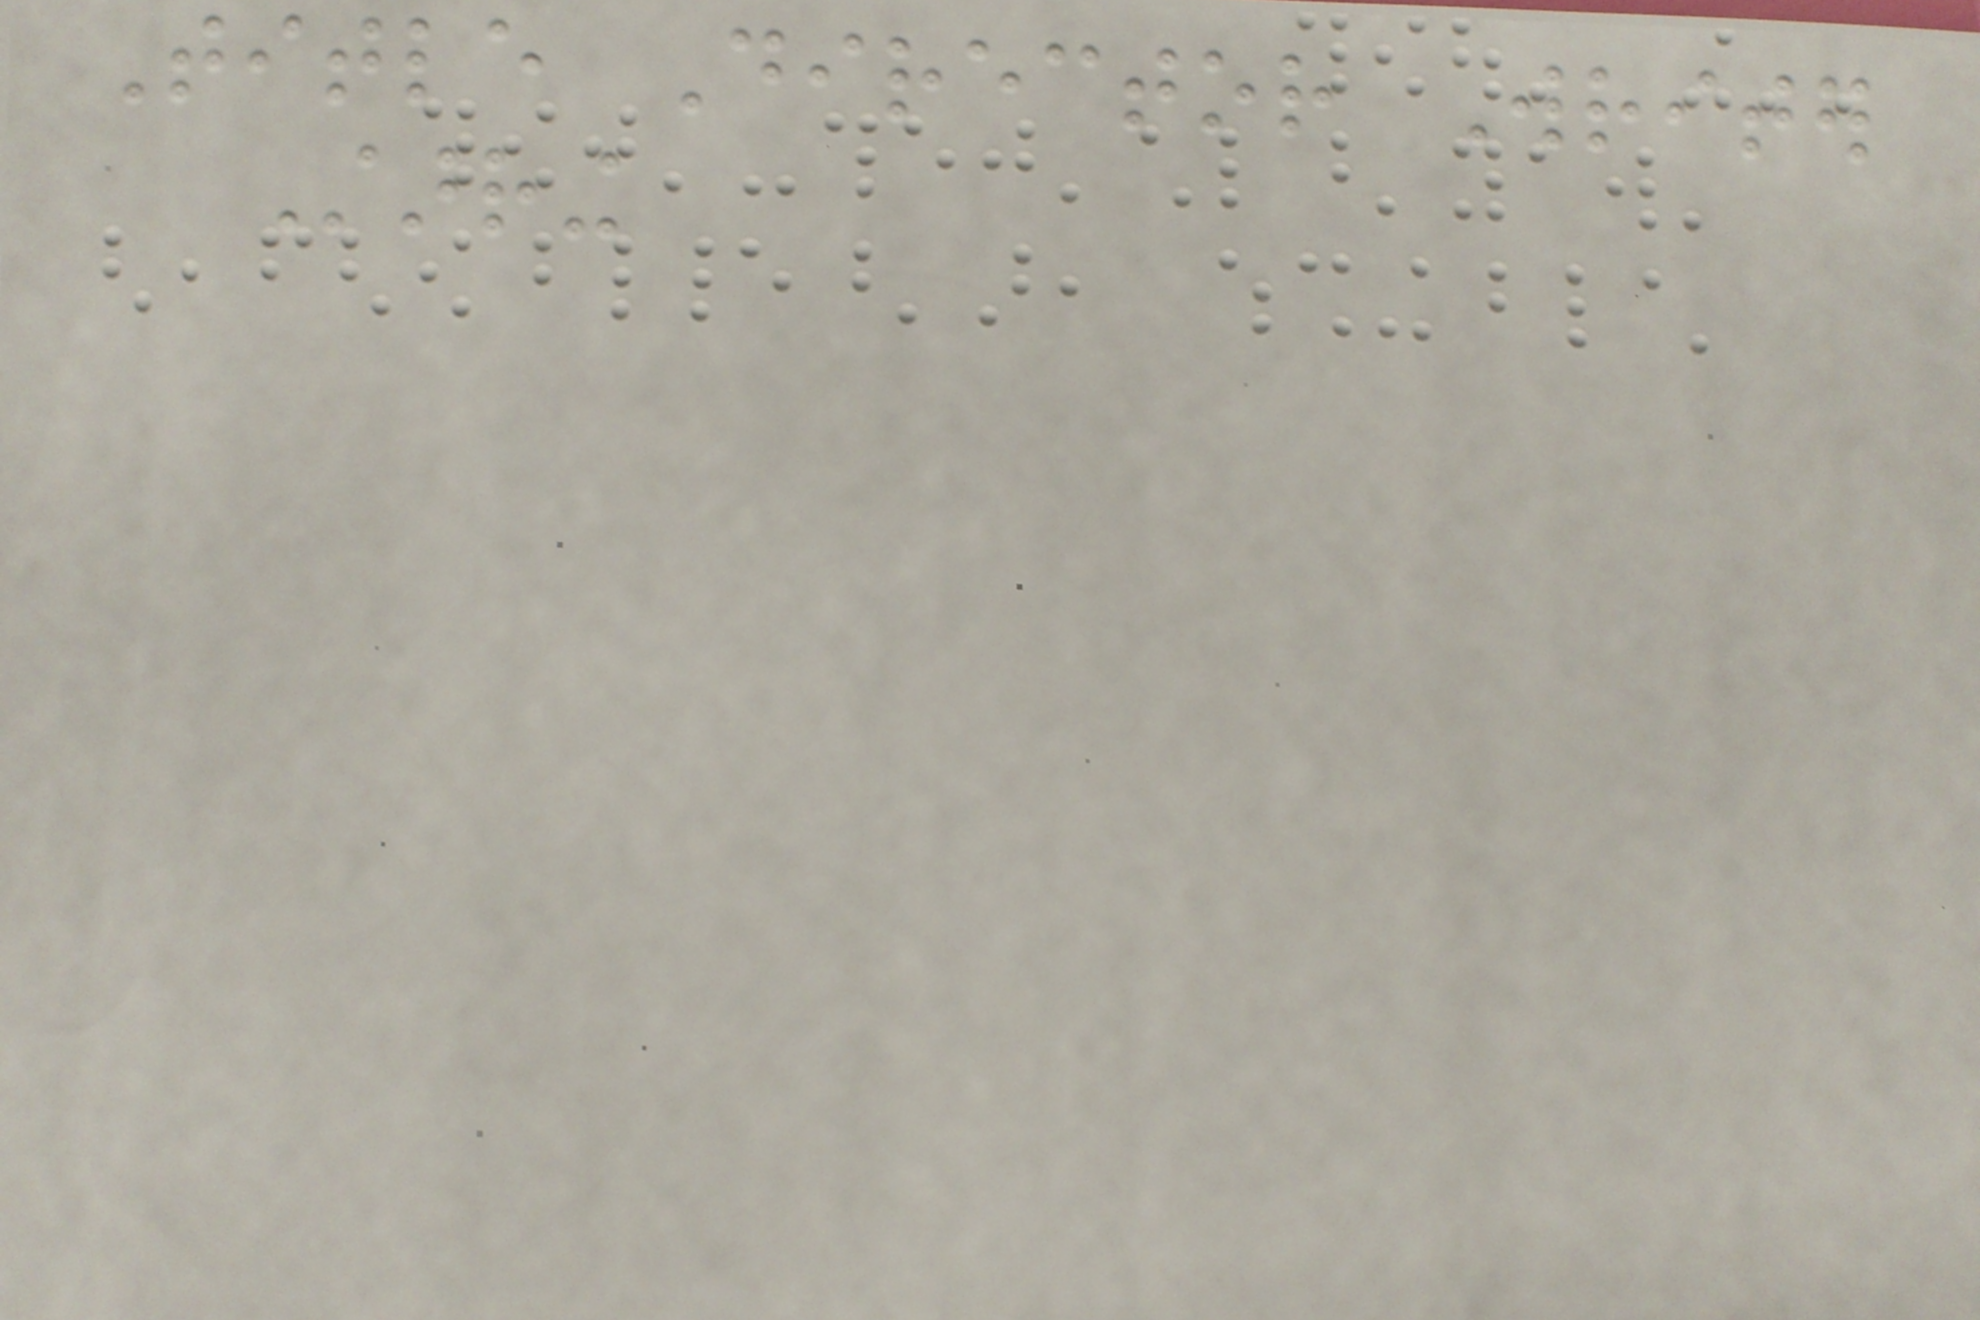Title Director Writer
Starring
